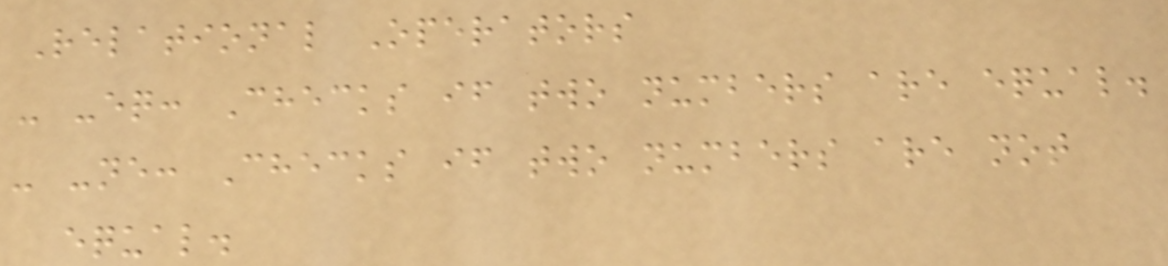Relational Operators
- -eq: Checks if two numbers are equal.
- -ne: Checks if two numbers are not
equal.
